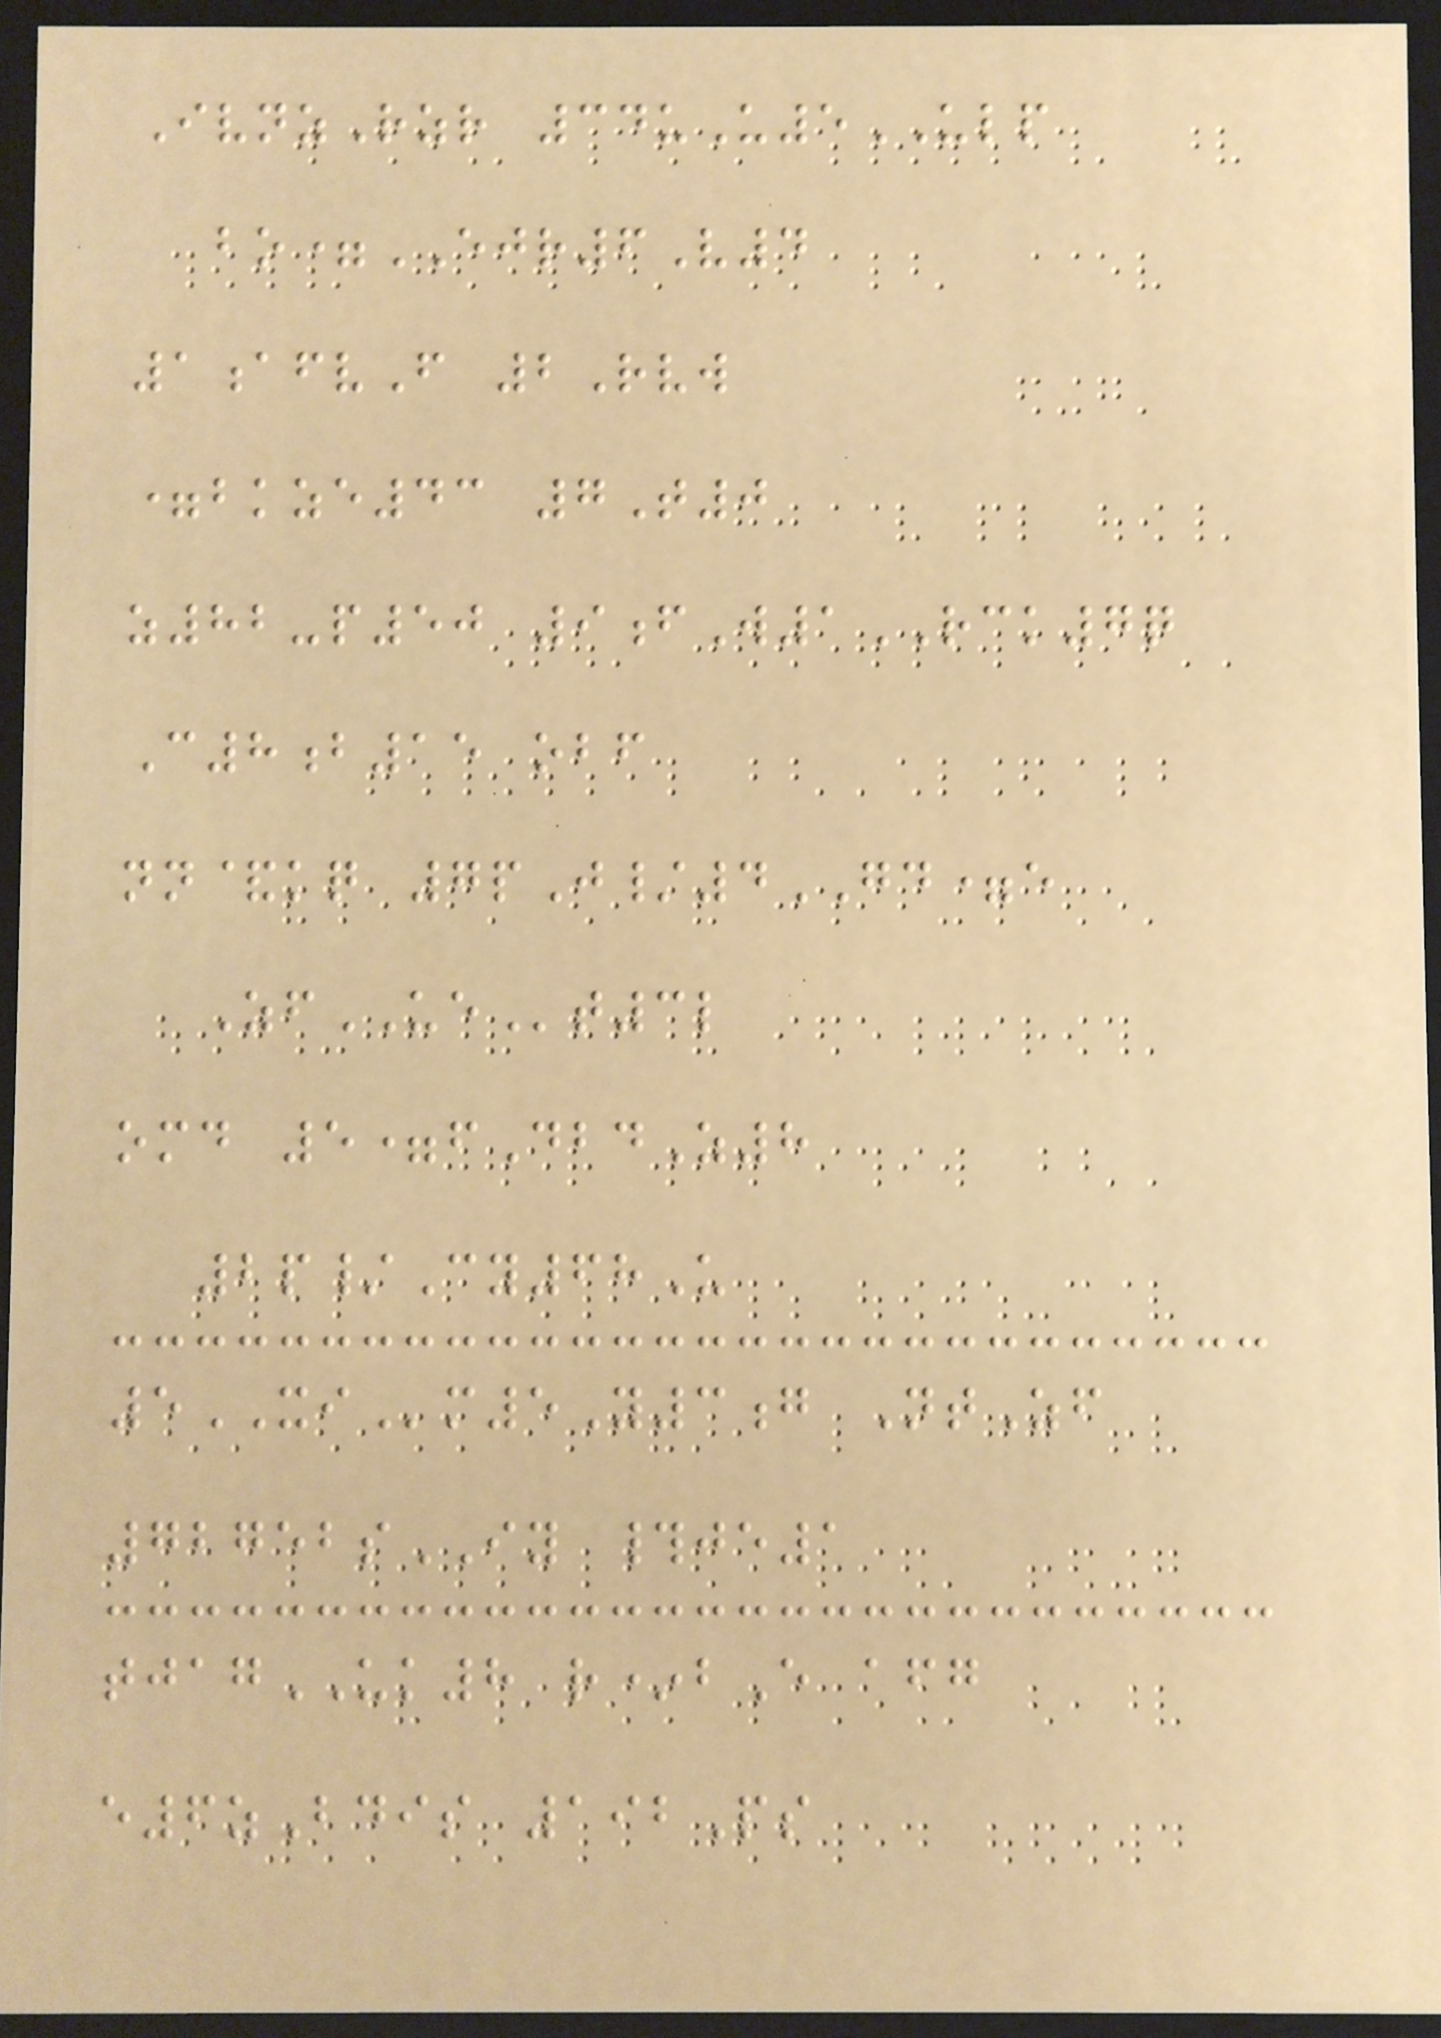IvnzRzr 34uU5ULP
bo=EJR6V4
1afvF 2Rvw
=bkze43 7T0
z82-p50 9fW1RCK7q
C8b15 obf
nn&kq 7pJ/4GD=e
ZfUEt3l
omd 5=fDbdZ8
2p/Cy68U
5XIm5Y3g NtZf
72752sIY #je1
tjagUK8 r*bE afg
e6zBdis 192Ps
